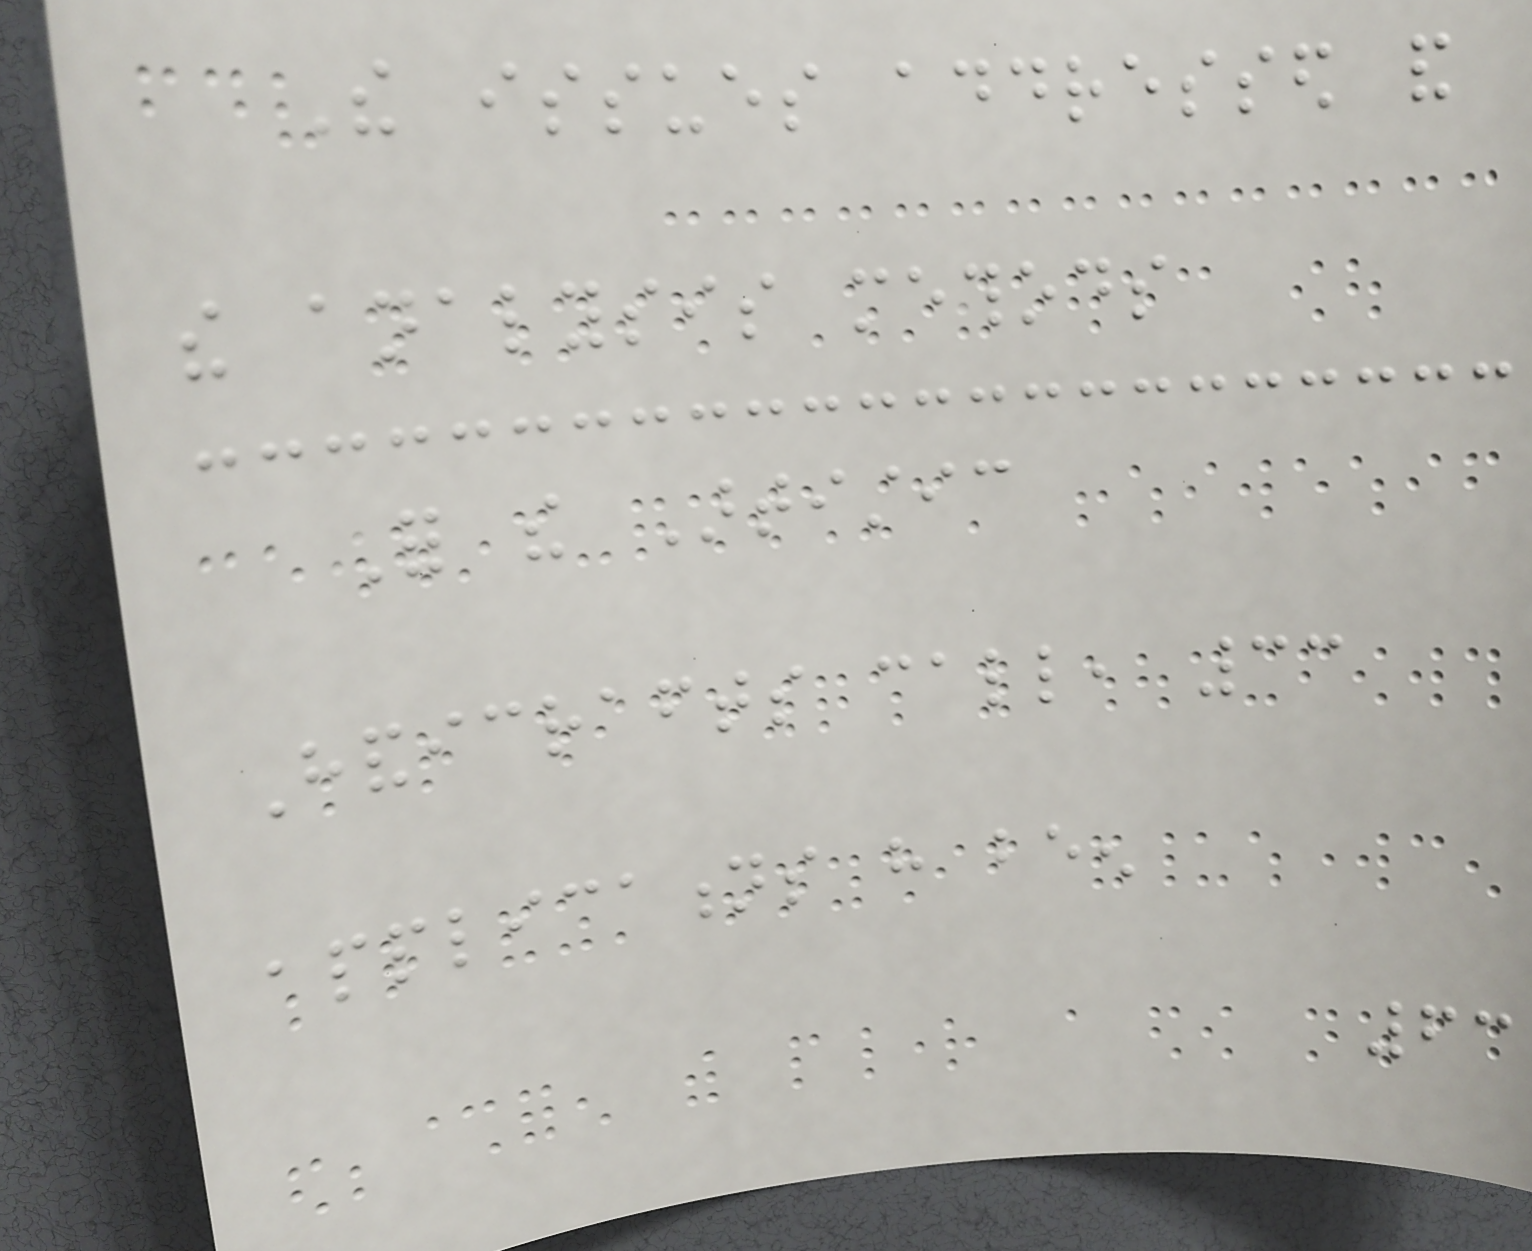The issues addressed and
the analysis methods
For the Artistic
Handicrafts call, 33
applications have been
63
